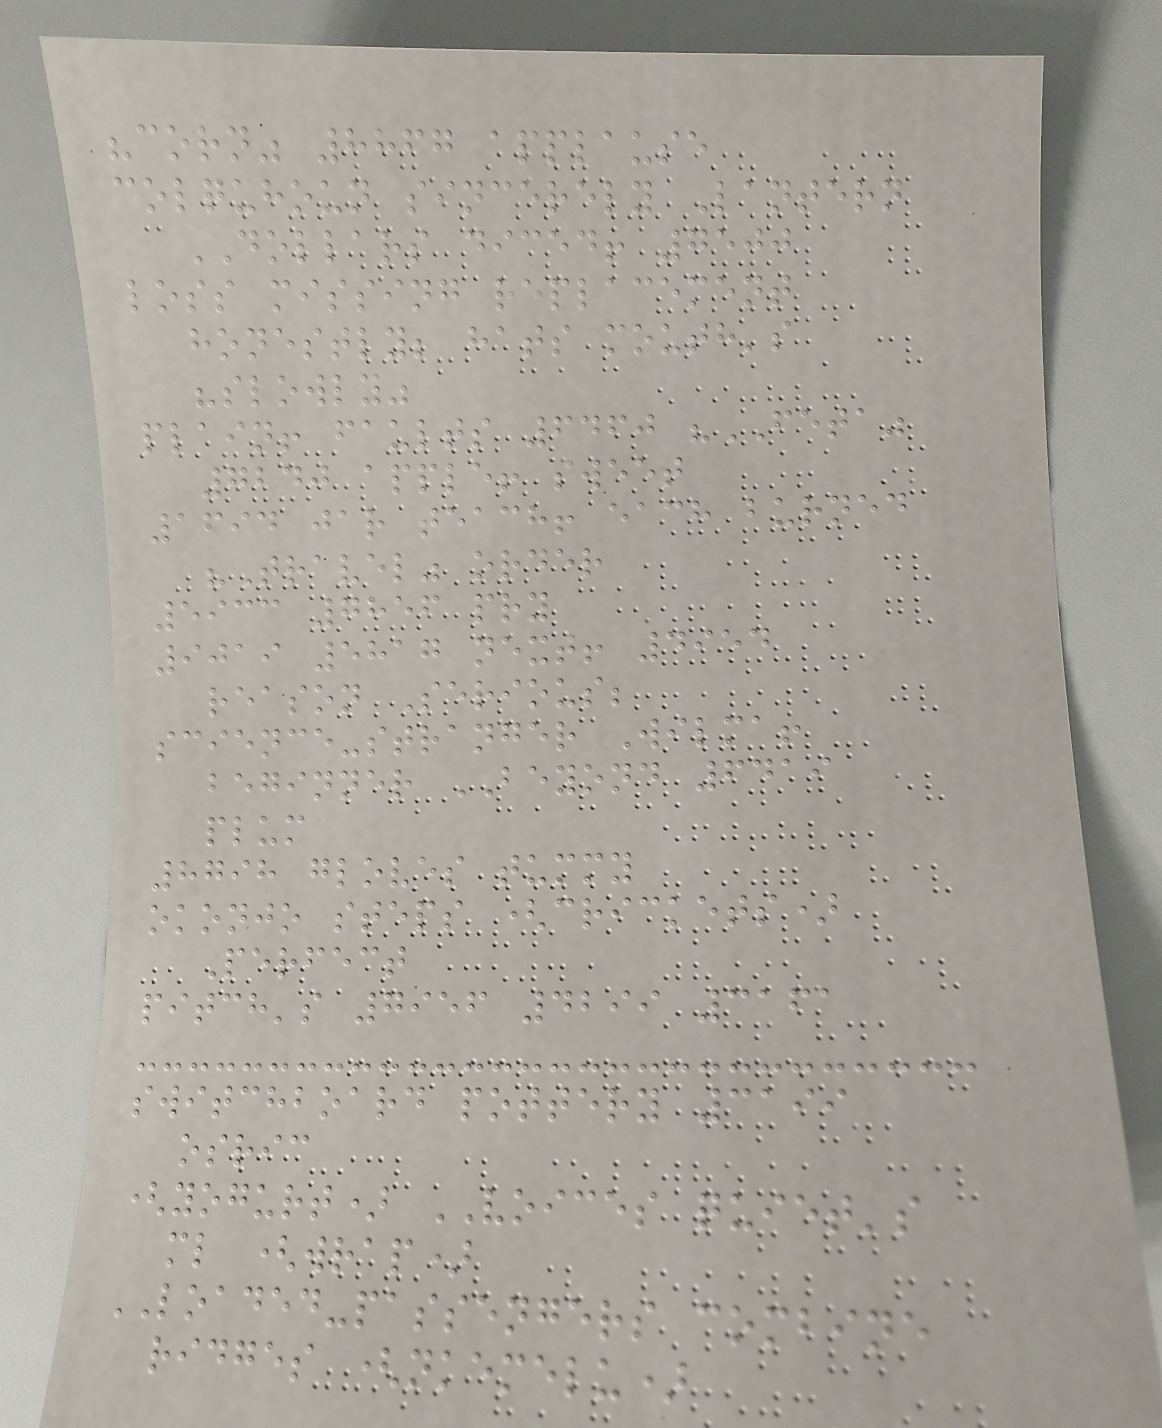"corn" 8867 applause
colquhoun sincerely Lantern
DOLLARS diced! 7500
loss missing replacement
honestly; hats mouth's
"slowly"
plain! faults 6460 "FETA"
7240 apple! sweet
1694 jar teach! each burned
"Travel" order
5933 7856 pry
9019 5817 next! 4954
reason Serious;
science-stranger Wilma!
beginner BEYOND 6419
plum
8798 gloves tummy
okonjo steps (crickets)
Perfect
pitch's 7956 4299 3161
switchboard pottery 3199
osric
(yogurt) VOICES quiet's
ml (wrap)
LOADED-passengers combine
ridges (nkemelu)
